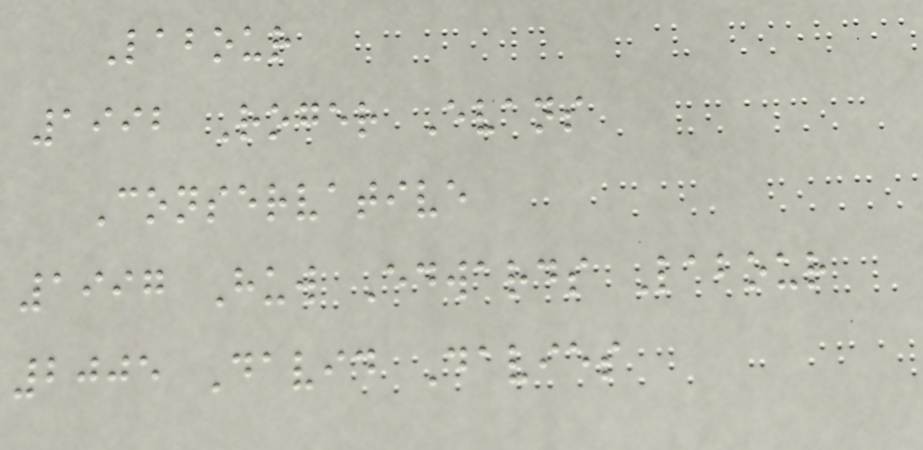Labour
1992 Roger Evans
Conservative
1997 Huw Edwards Labour
2005 David Davies
